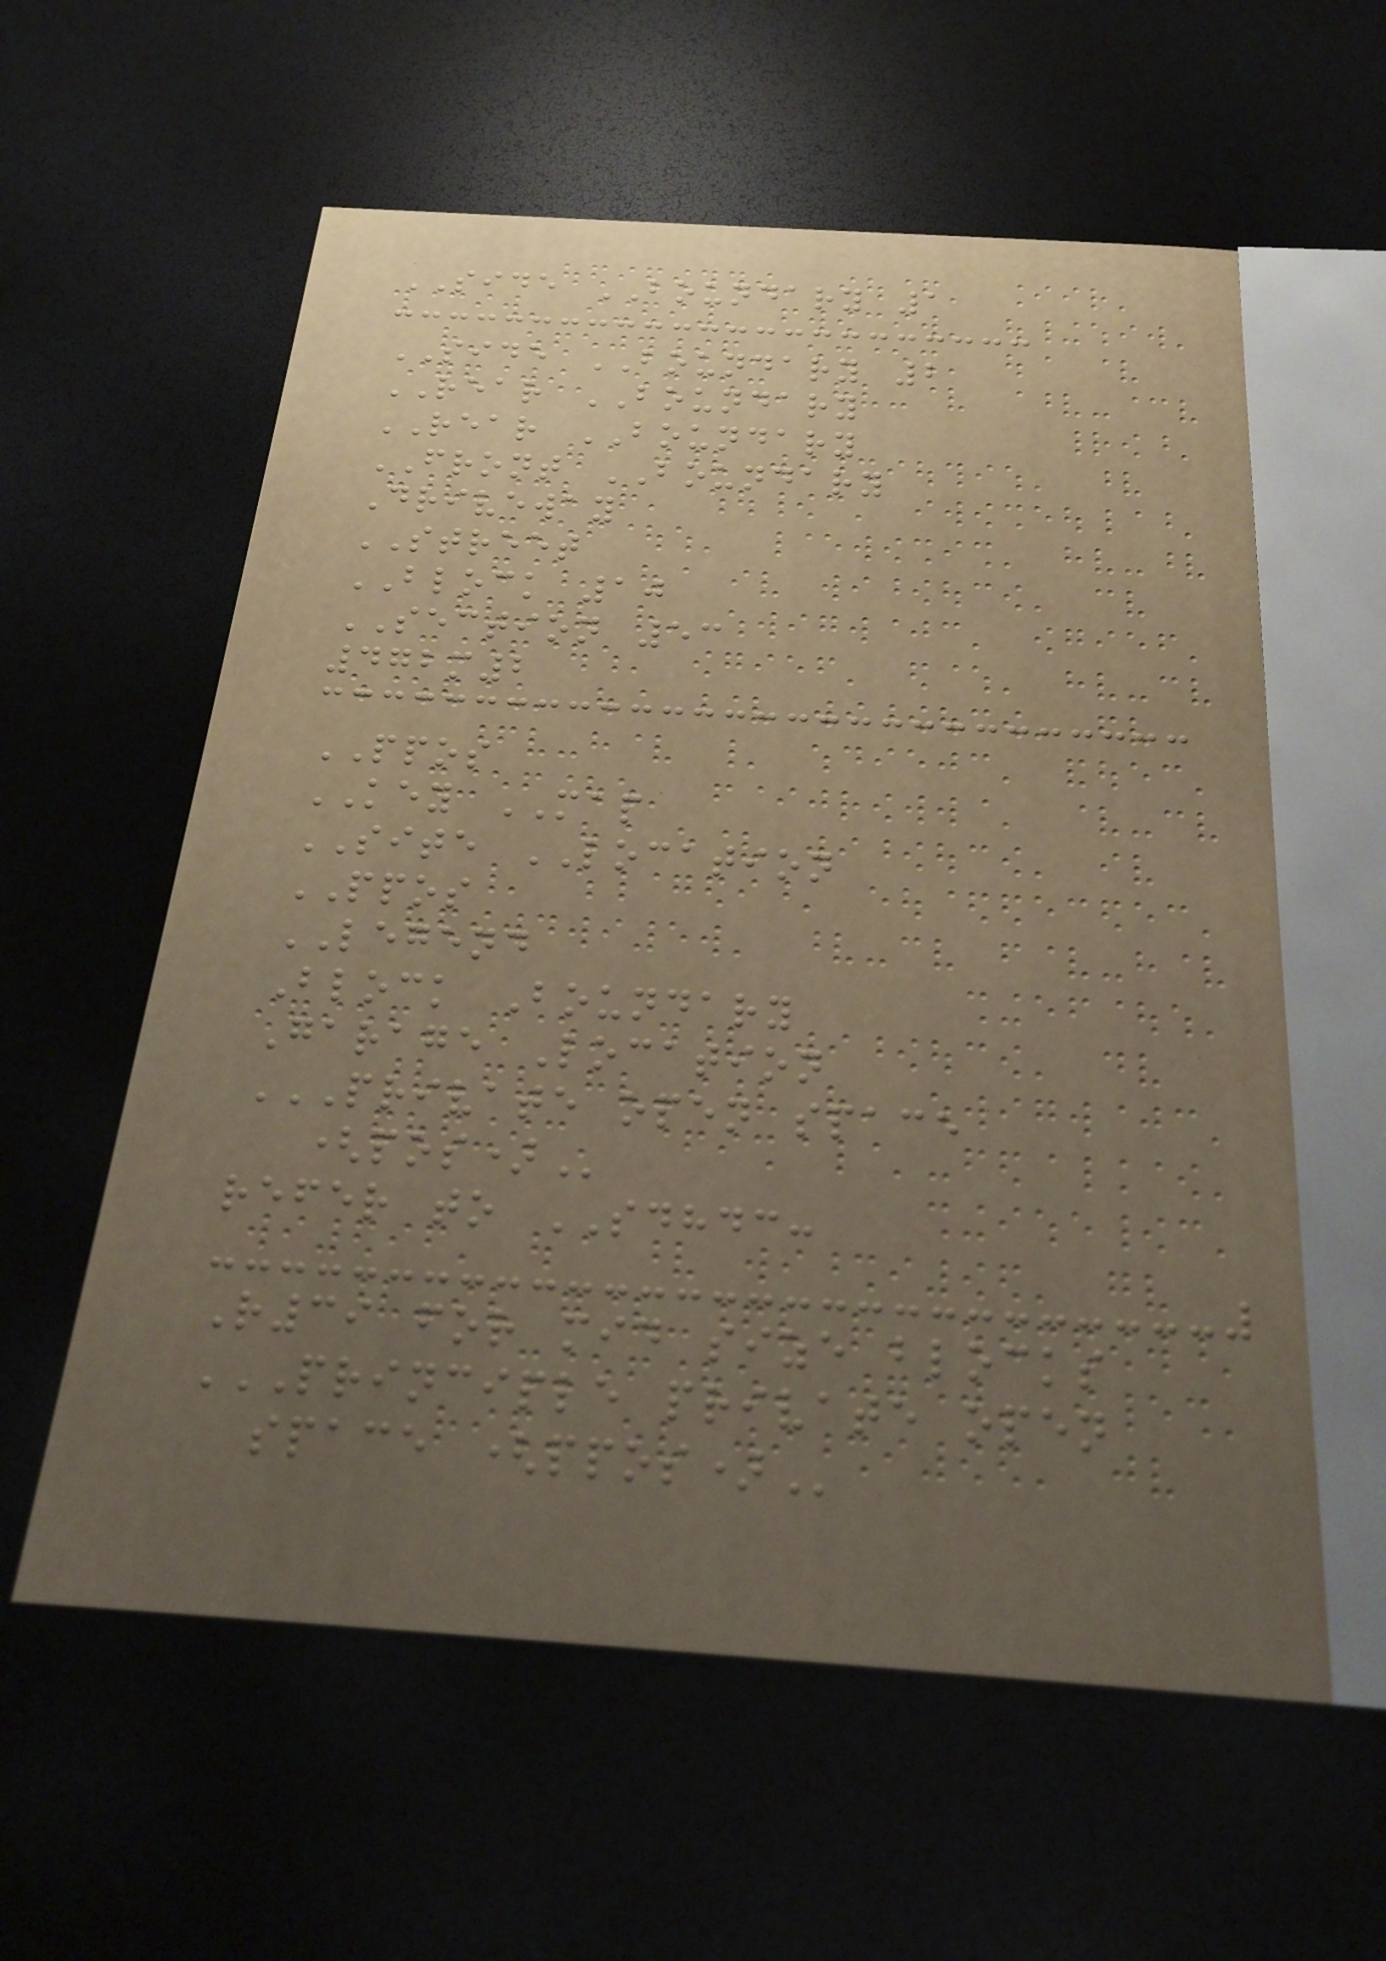SIDE BOUNDARY 1
SIDE BOUNDARY 2
REAR BOUNDARY
REAR BOUNDARY
FRONT BOUNDARY
Driveway
STREET
BLOCK 10
SECTION 53
472m2
PPOS
KEY MAP
SITE LOCATION
PPOS
LEGEND
Block Boundary
Garage Location
PRIVATE OPEN SPACE
(POS)
refer to SDHDC:
R39 for mid size blocks
PRINCIPLE PRIVATE OPEN
SPACE (PPOS)
